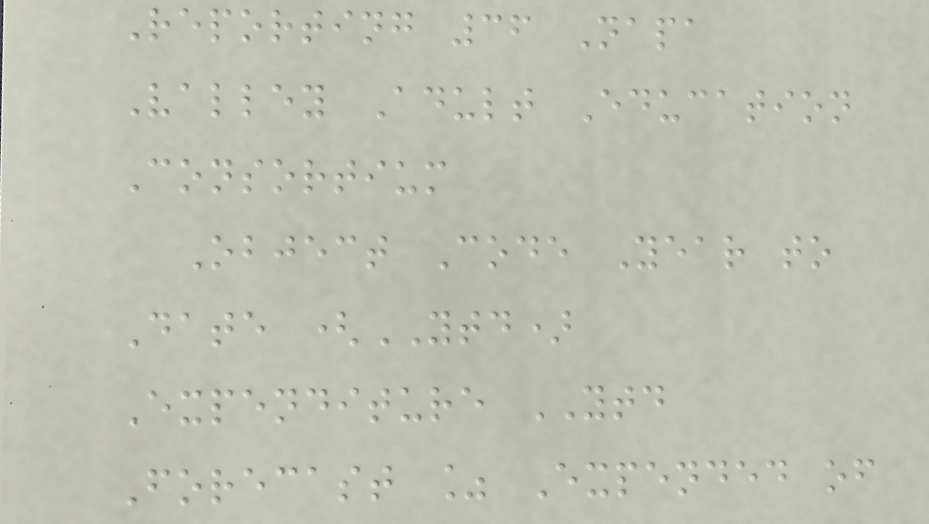Reporting 36 Napa
Valley Adult Education
Consortium
Object Code Year to
Date (YTD)
Expenditure YTD
Forecast % Expended of
